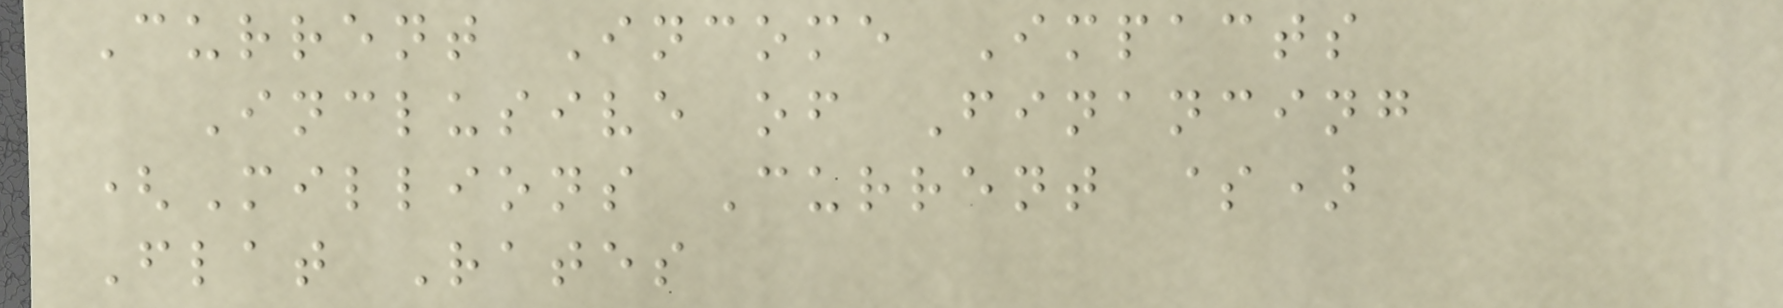Current Income Impacts
Inclusive of Financing
(Millions Current $)
Flat Rates
